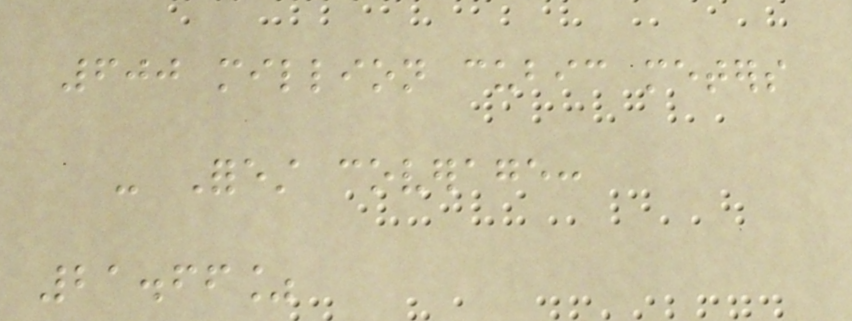600 million cubic meters
- Forest coverage:
21.66%
